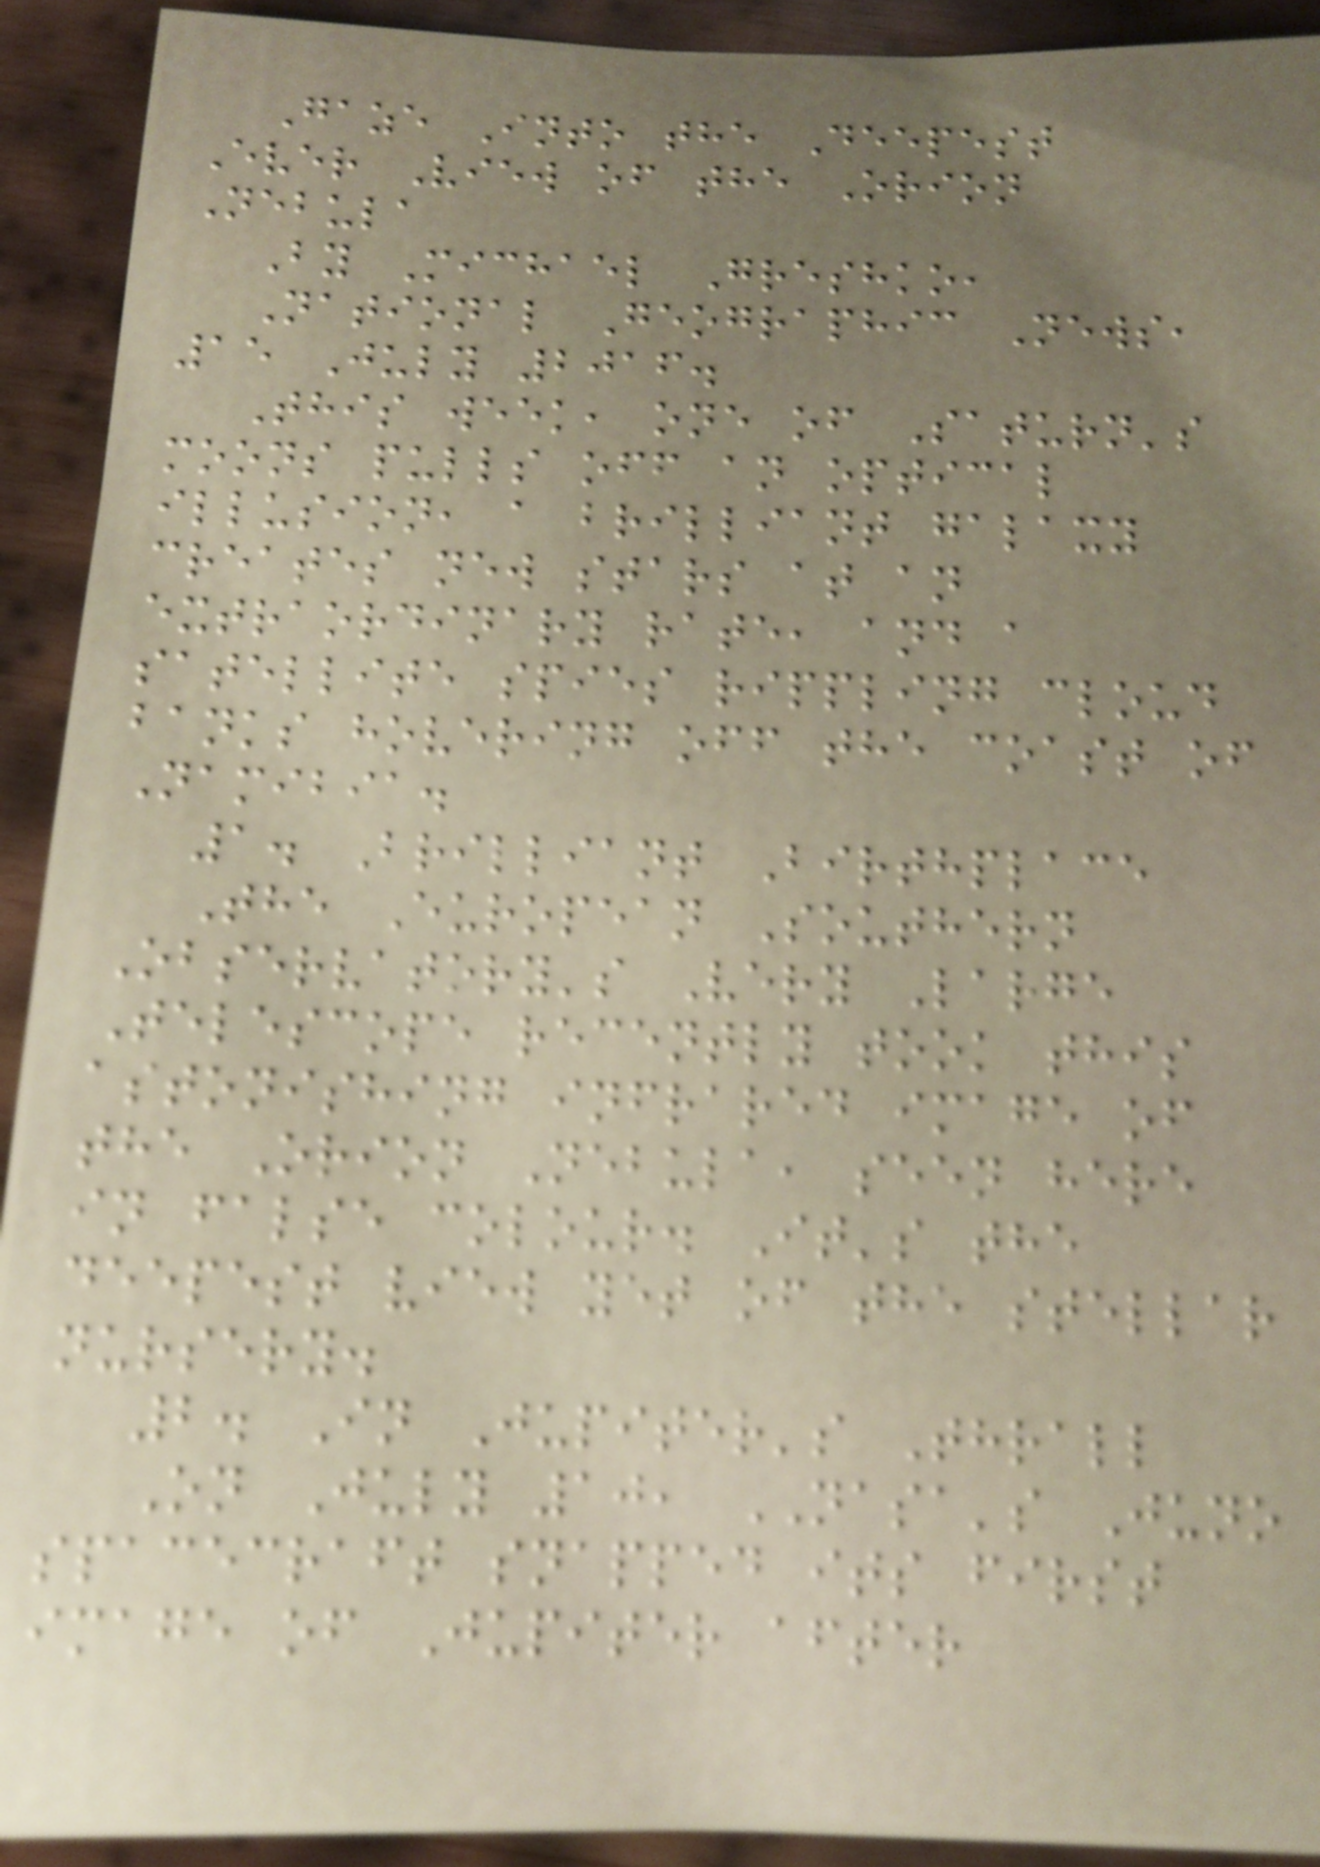Gaze Into the Deepest
Ever View of the Orion
Nebula
By Michael Greshko,
National Geographic News,
15 July 2016.
This week, one of Saturn's
moons pulls off an optical
illusion, a brilliant galaxy
creates new stars at an
extraordinary rate, and a
satellite spies rippling cloud
banks hovering off the coast of
Namibia.
1. Brilliant Birthplace
The European Southern
Observatory's Very Large
Telescope recently took this
astonishing infrared image of
the Orion Nebula, seen here
in false colour. It's the
deepest view yet of the stellar
nursery.
2. In Jupiter's Thrall
On July 10, NASA's Juno
spacecraft snapped its first
image of Jupiter after
